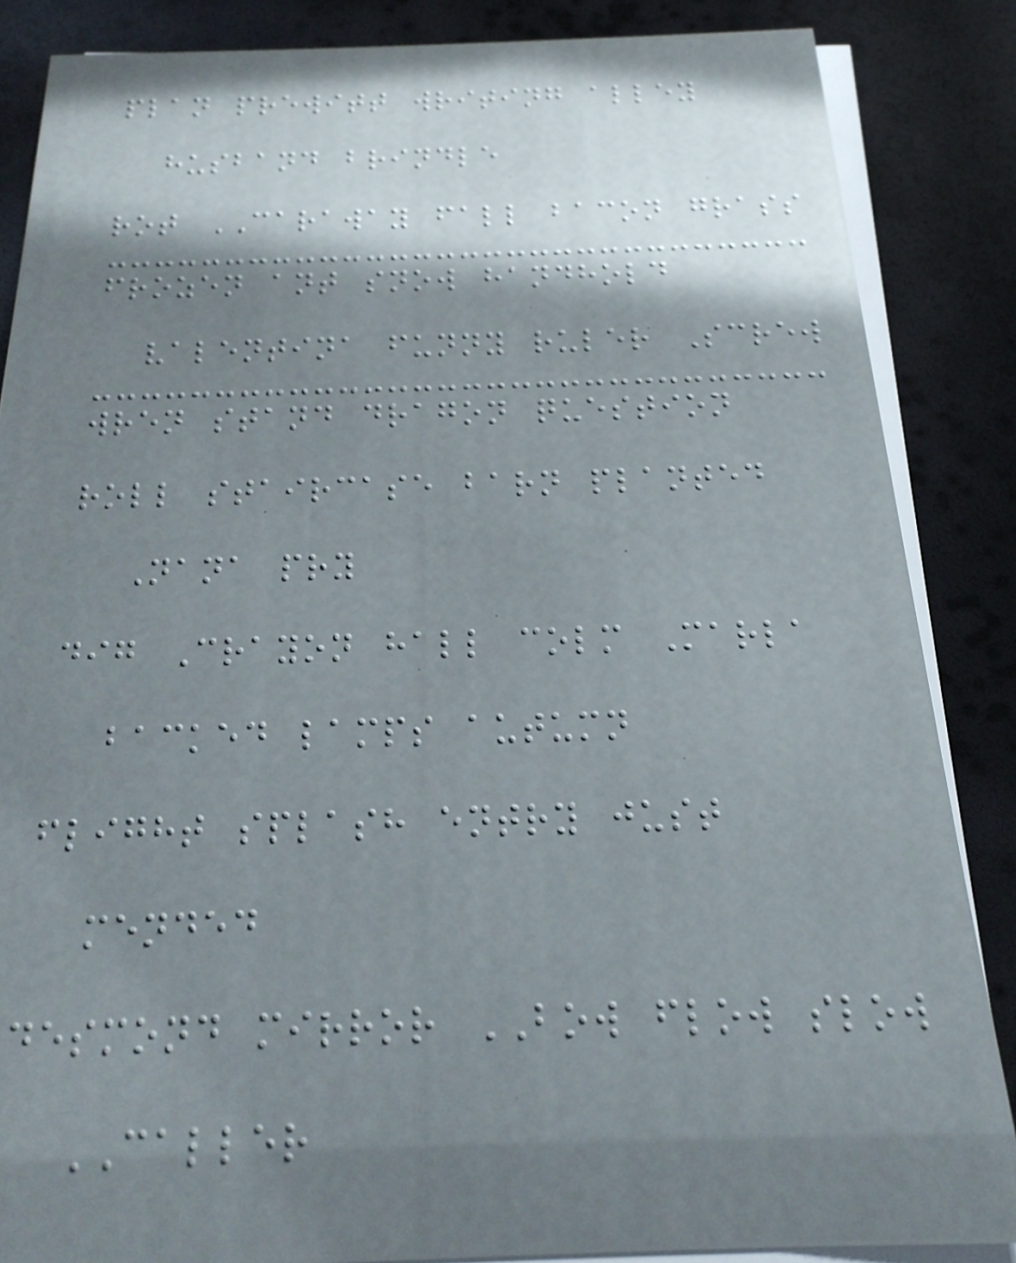plan prewitt writing alley
husband brindle
rot CARAWAY fall bacon grass
frozen ant snow handhold
valentina funny ruler Screw
wren stand dragon question
roll staircase barn planted
Nana pry
dig Crayon hall colm Marla
backed lamps autumn
flight splash entry just
mended
desmond mirror BOW flow slow
CALLER
